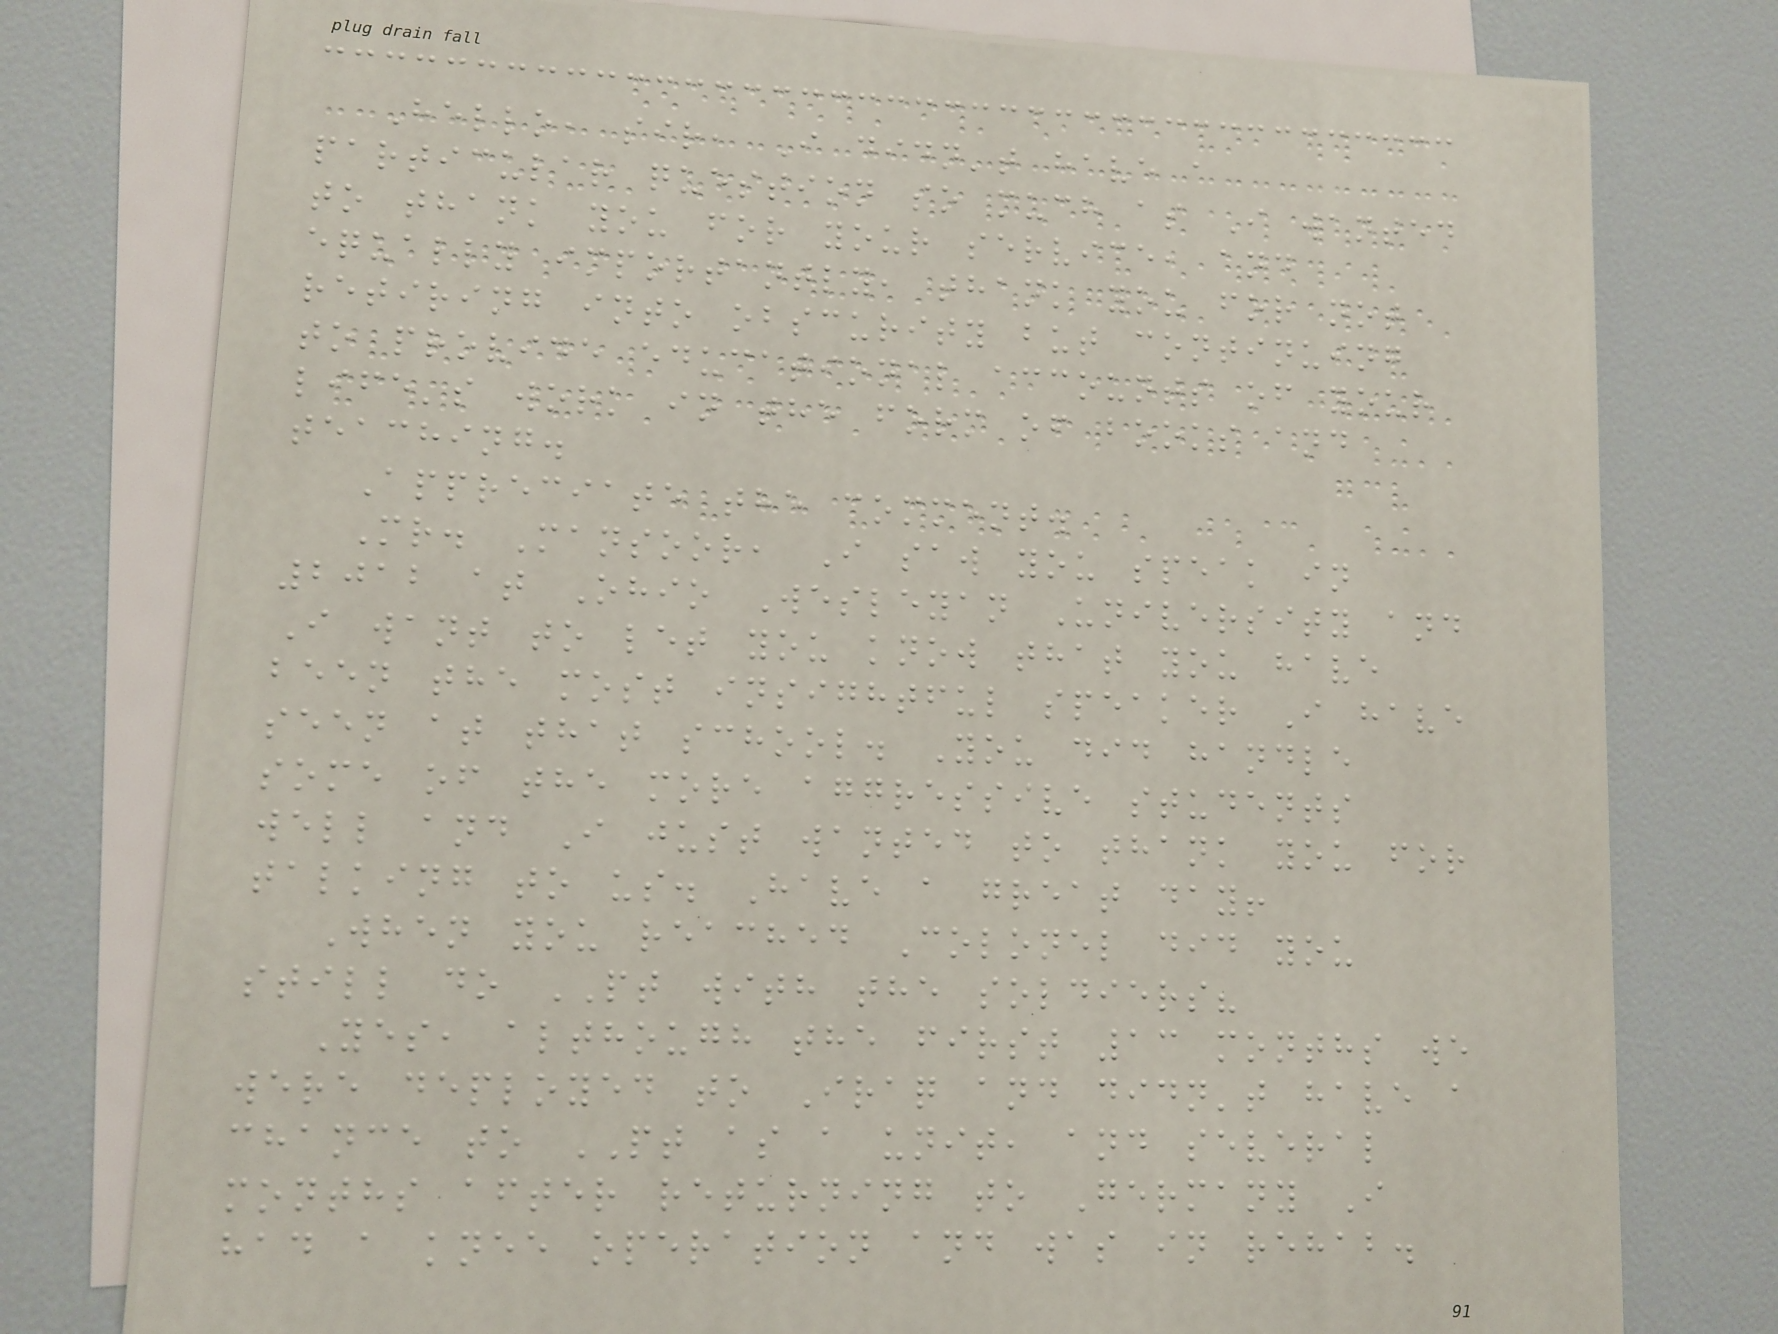Hello, sir, I didn't have a
particular question so much as I wanted
to thank you for your service, and
equally importantly, thank you for not
retiring into obscurity but continuing
to provide educational accounts of your
life's work in the form of books and
teaching.
Appreciate the comment.
Mr. Mansoor, I saw you speak in
2012 at Ohio Wesleyan University and
I want to let you know that you have
been the most insightful speaker I have
seen at that school. You did handle
some of the more aggressive students
well and I just wanted to thank you for
talking to us. Have a great day!
When you reached Colonel did you
still do PT with the soldiers?
Yes, although the first 13 months we
were deployed to Iraq and didn't have a
chance to PT as a unit, and several
months after returning to Germany I
had a knee operation and was in rehab.
